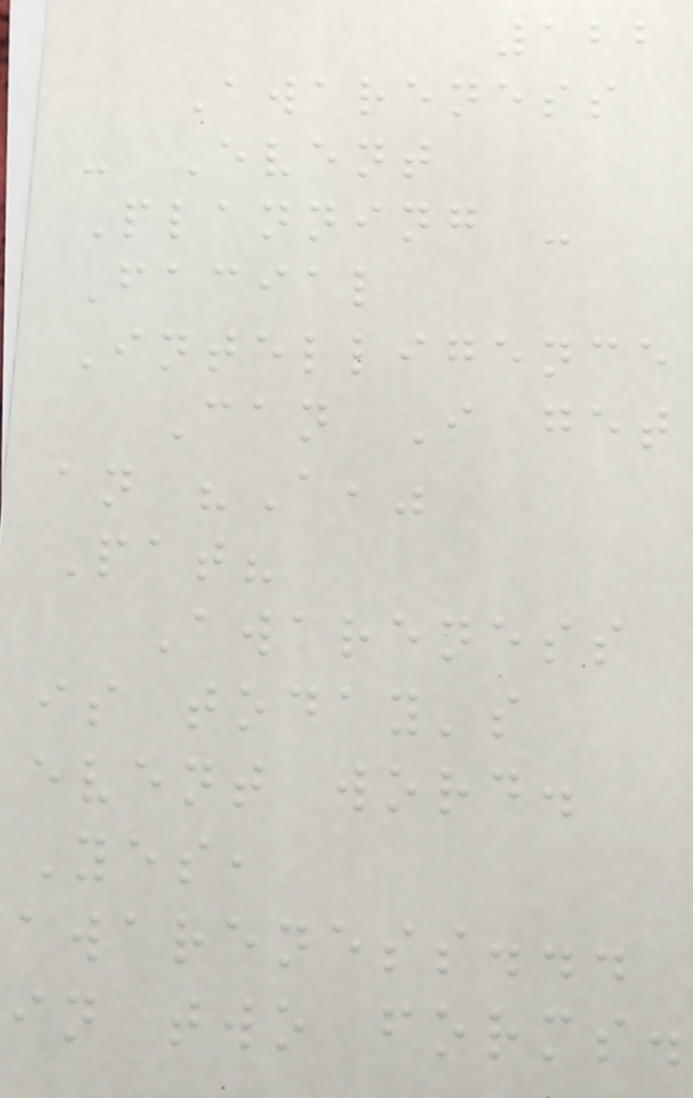122
Awareness
- Event
Planning -
Facial
Intelligence
Can I get
an "A,"
Pat?
Awareness
is today's
event word.
Yes,
awareness...
in two forms.
